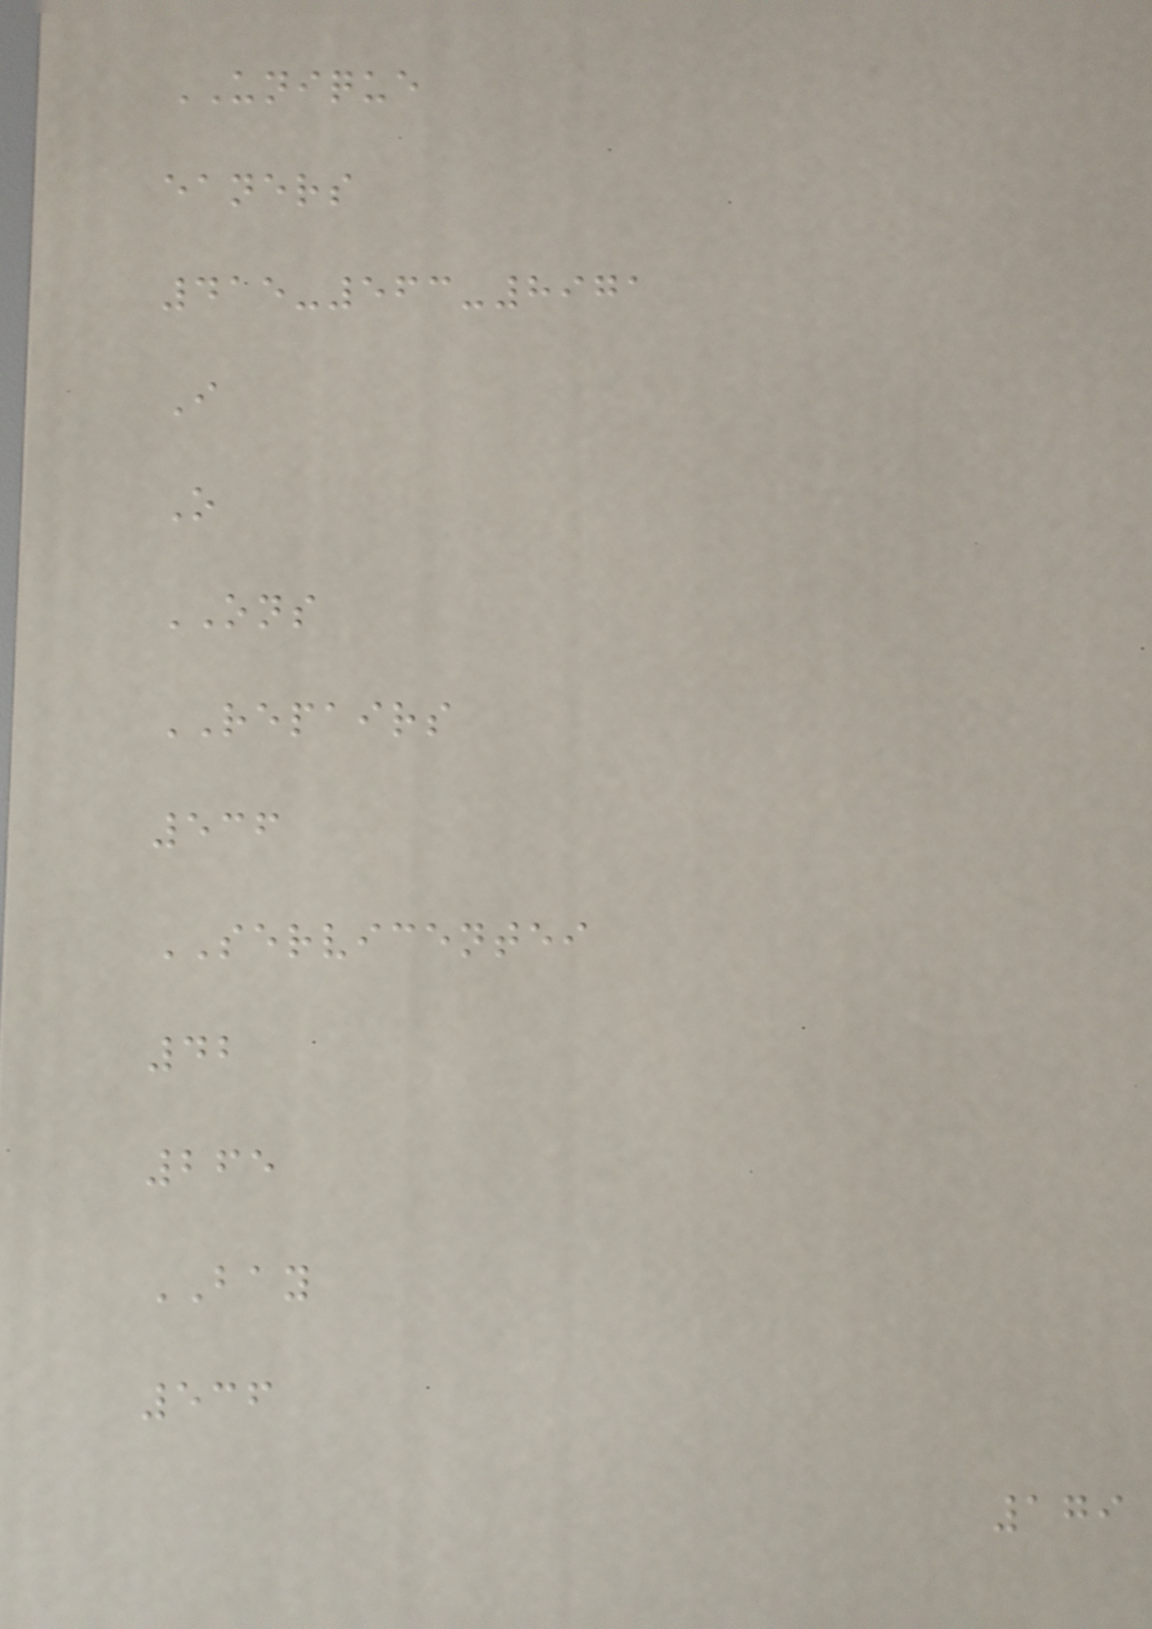UNIQUE
eaners
415-563-8971
I
O
ONS
REPAIRS
536
SERVICENTEI
42
265
BAY
536
179
